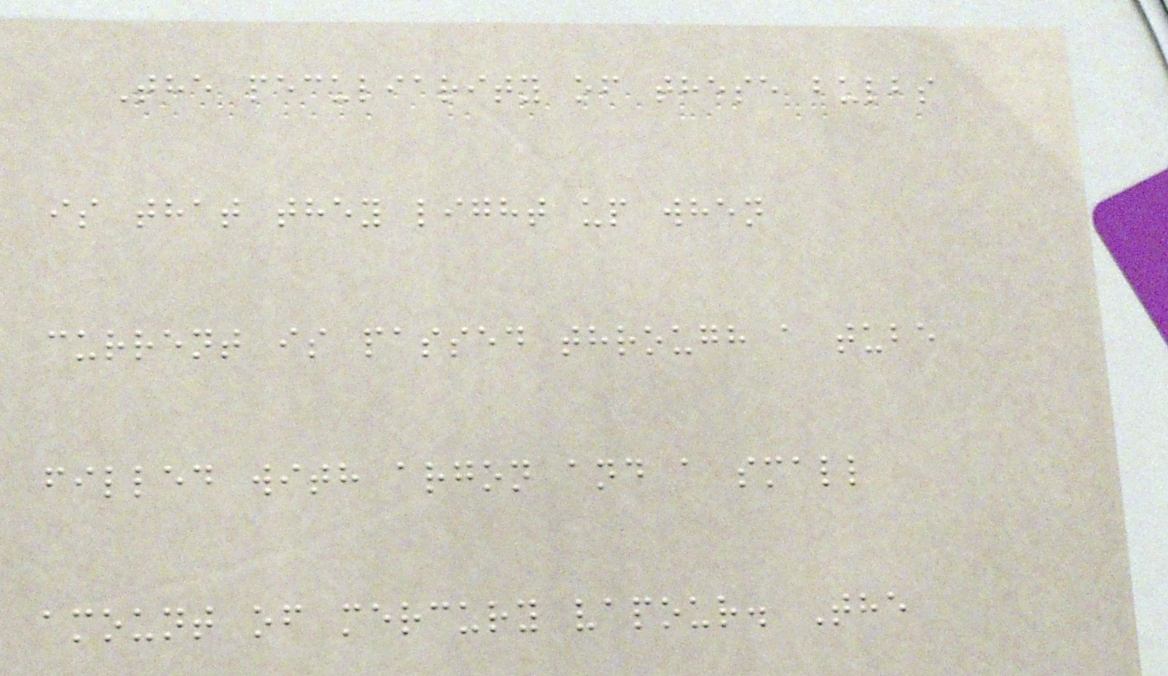The peculiarity of these bulbs
is that they light up when
current is passed through a tube
filled with argon and a small
amount of mercury vapour. The
